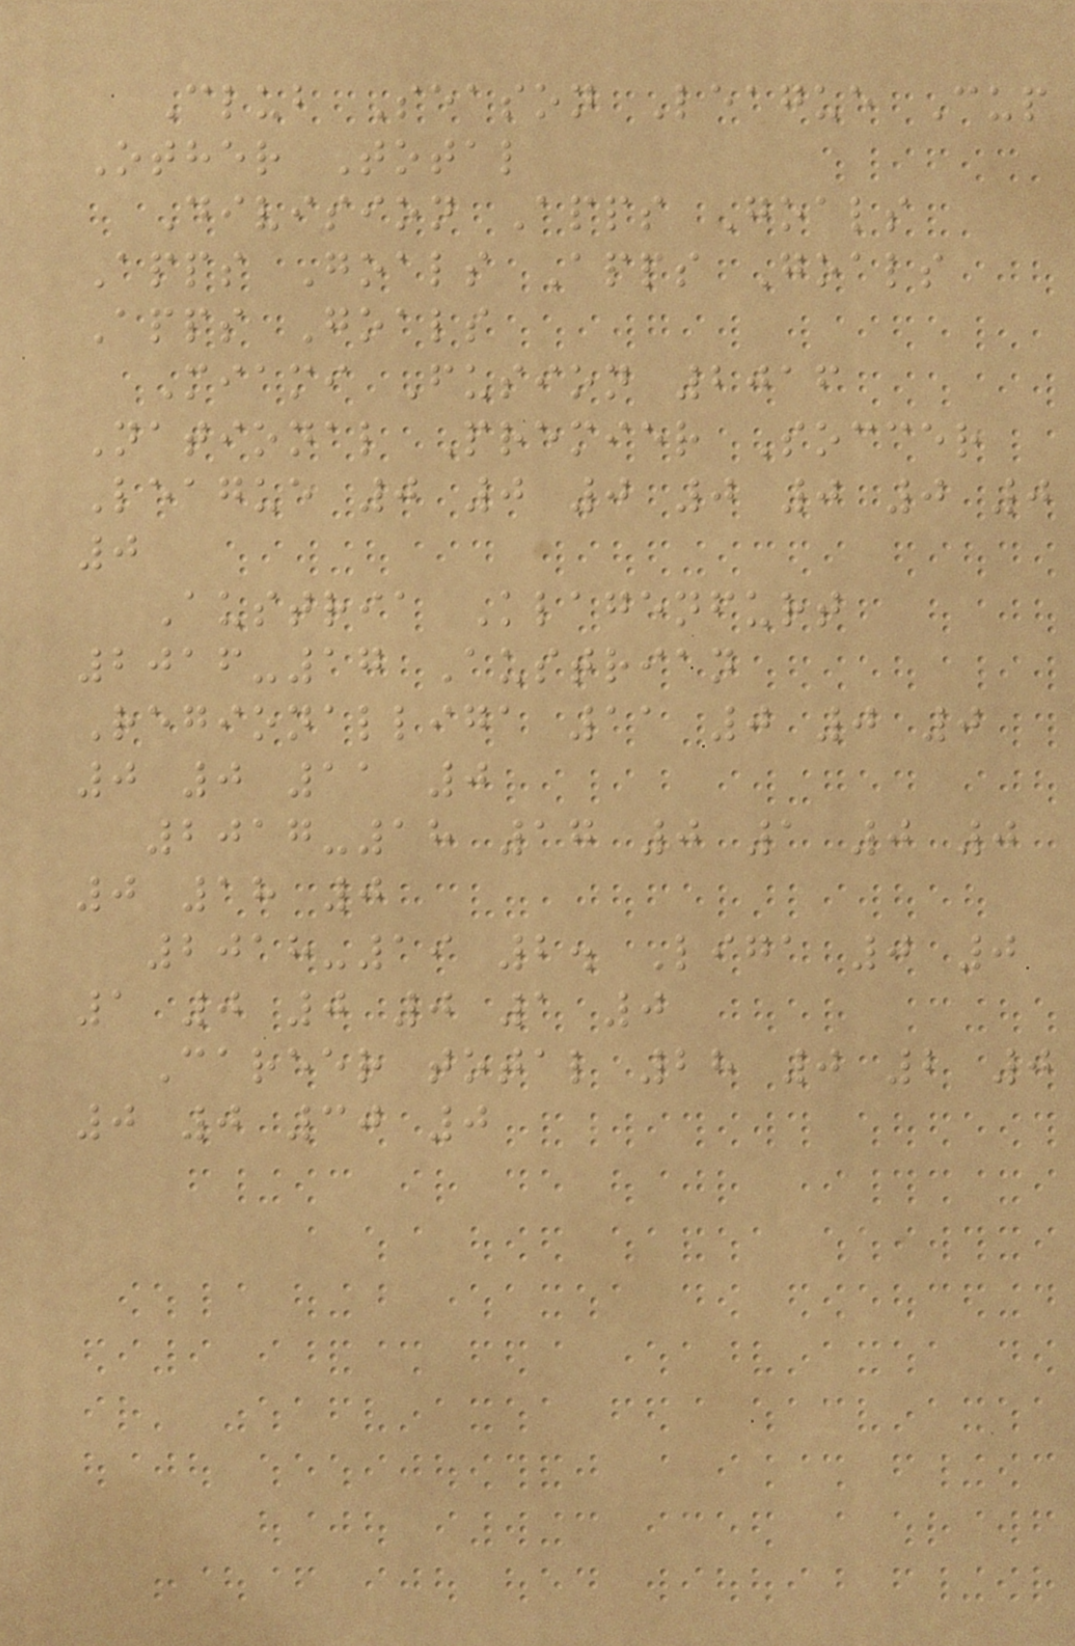Club Season League Cup
Other Total
Division Apps Goals
Apps Goals Apps Goals
Apps Goals
Miami Fusion 2016
National Premier Soccer
League 0 0 0 0 0 0 0
0
Austria Klagenfurt
2016-17 Austrian
Regionalliga 11 0 0 0
0 0 11 0
2017-18 17 0 1 0 0
0 18 0
2018-19 2. Liga 0 0
1 0 0 0 1 0
Career total 28 0 2 0
0 0 30 0
